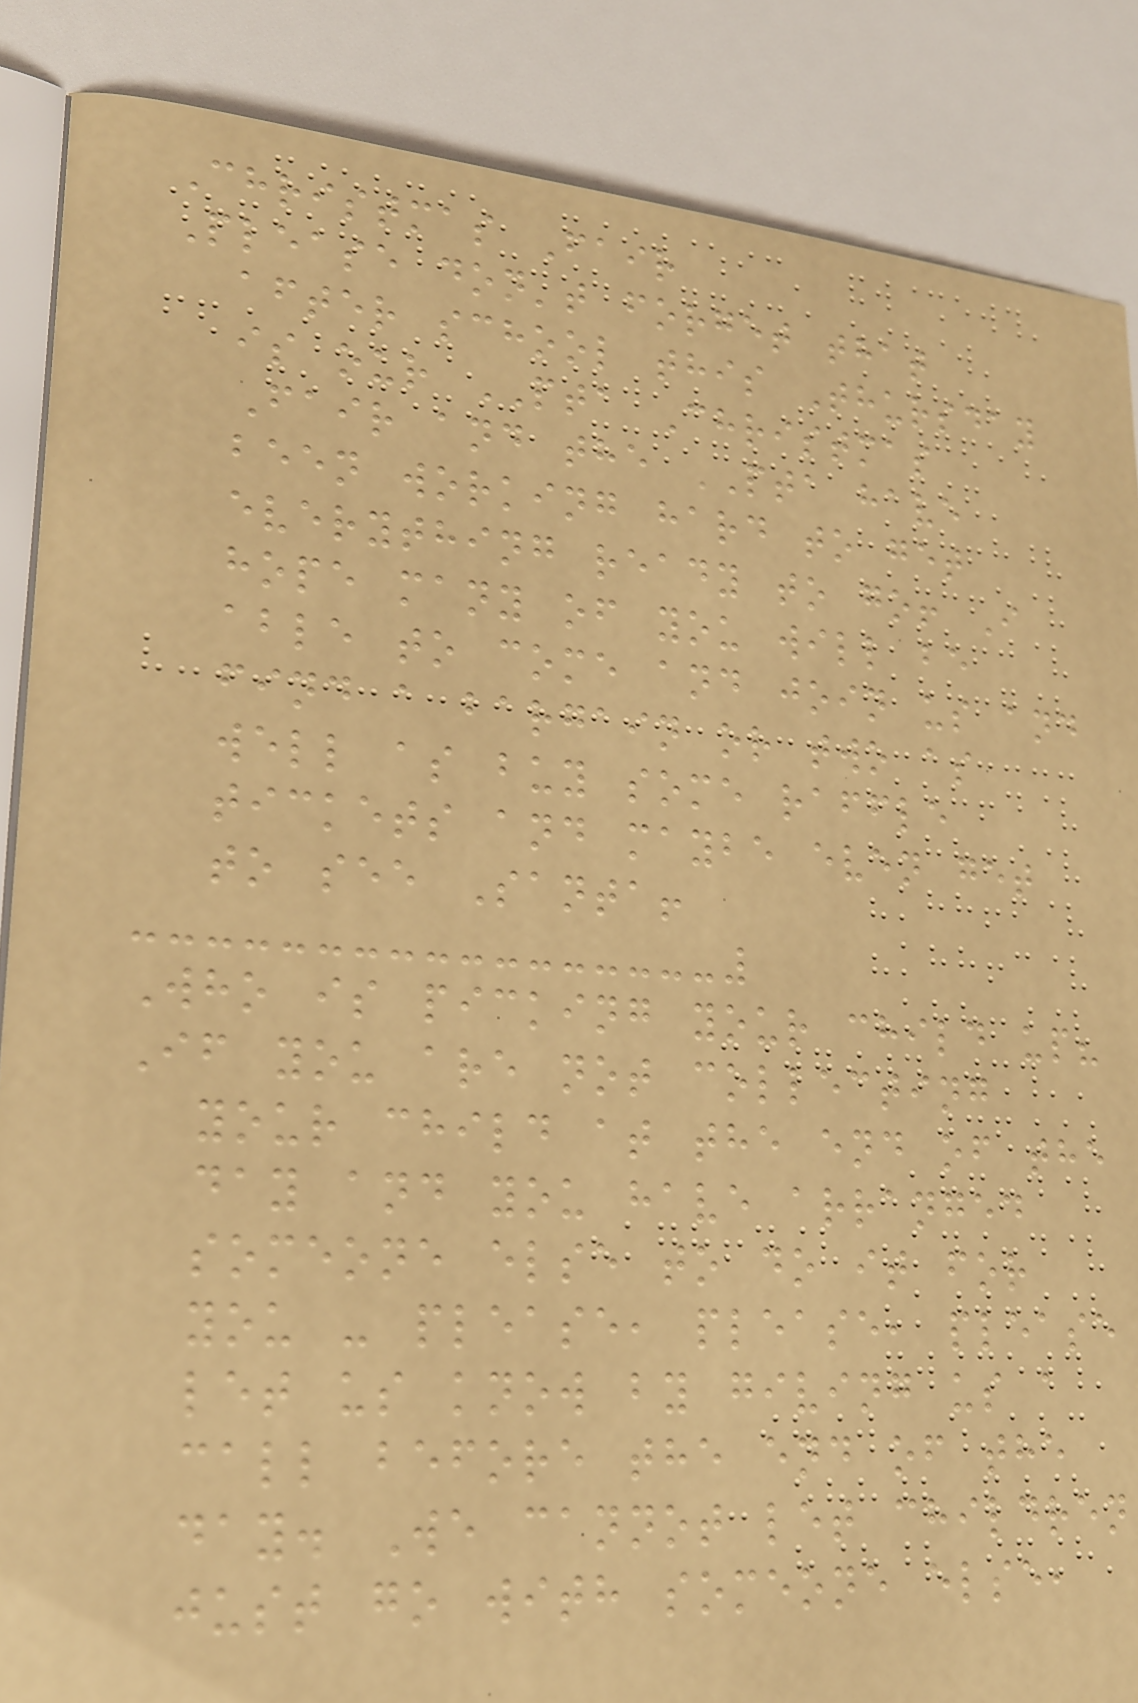Christmas Fair
Please don't forget that
after school this Thursday
is our PTA Christmas
Fair and the PTA have
been working hard to get
everything ready to go! I
hope many of you will be
able to come and join us and
find a bargain or two as
well as buy some raffle
tickets and maybe even get
to see Santa!
Who is picking your child up?
If you are not collecting
your child at the end of the
day and you have arranged
someone else to do it for
you - please, please, please
let us know by giving us a
call before the end of the
day. We cannot let children
just go with someone else,
